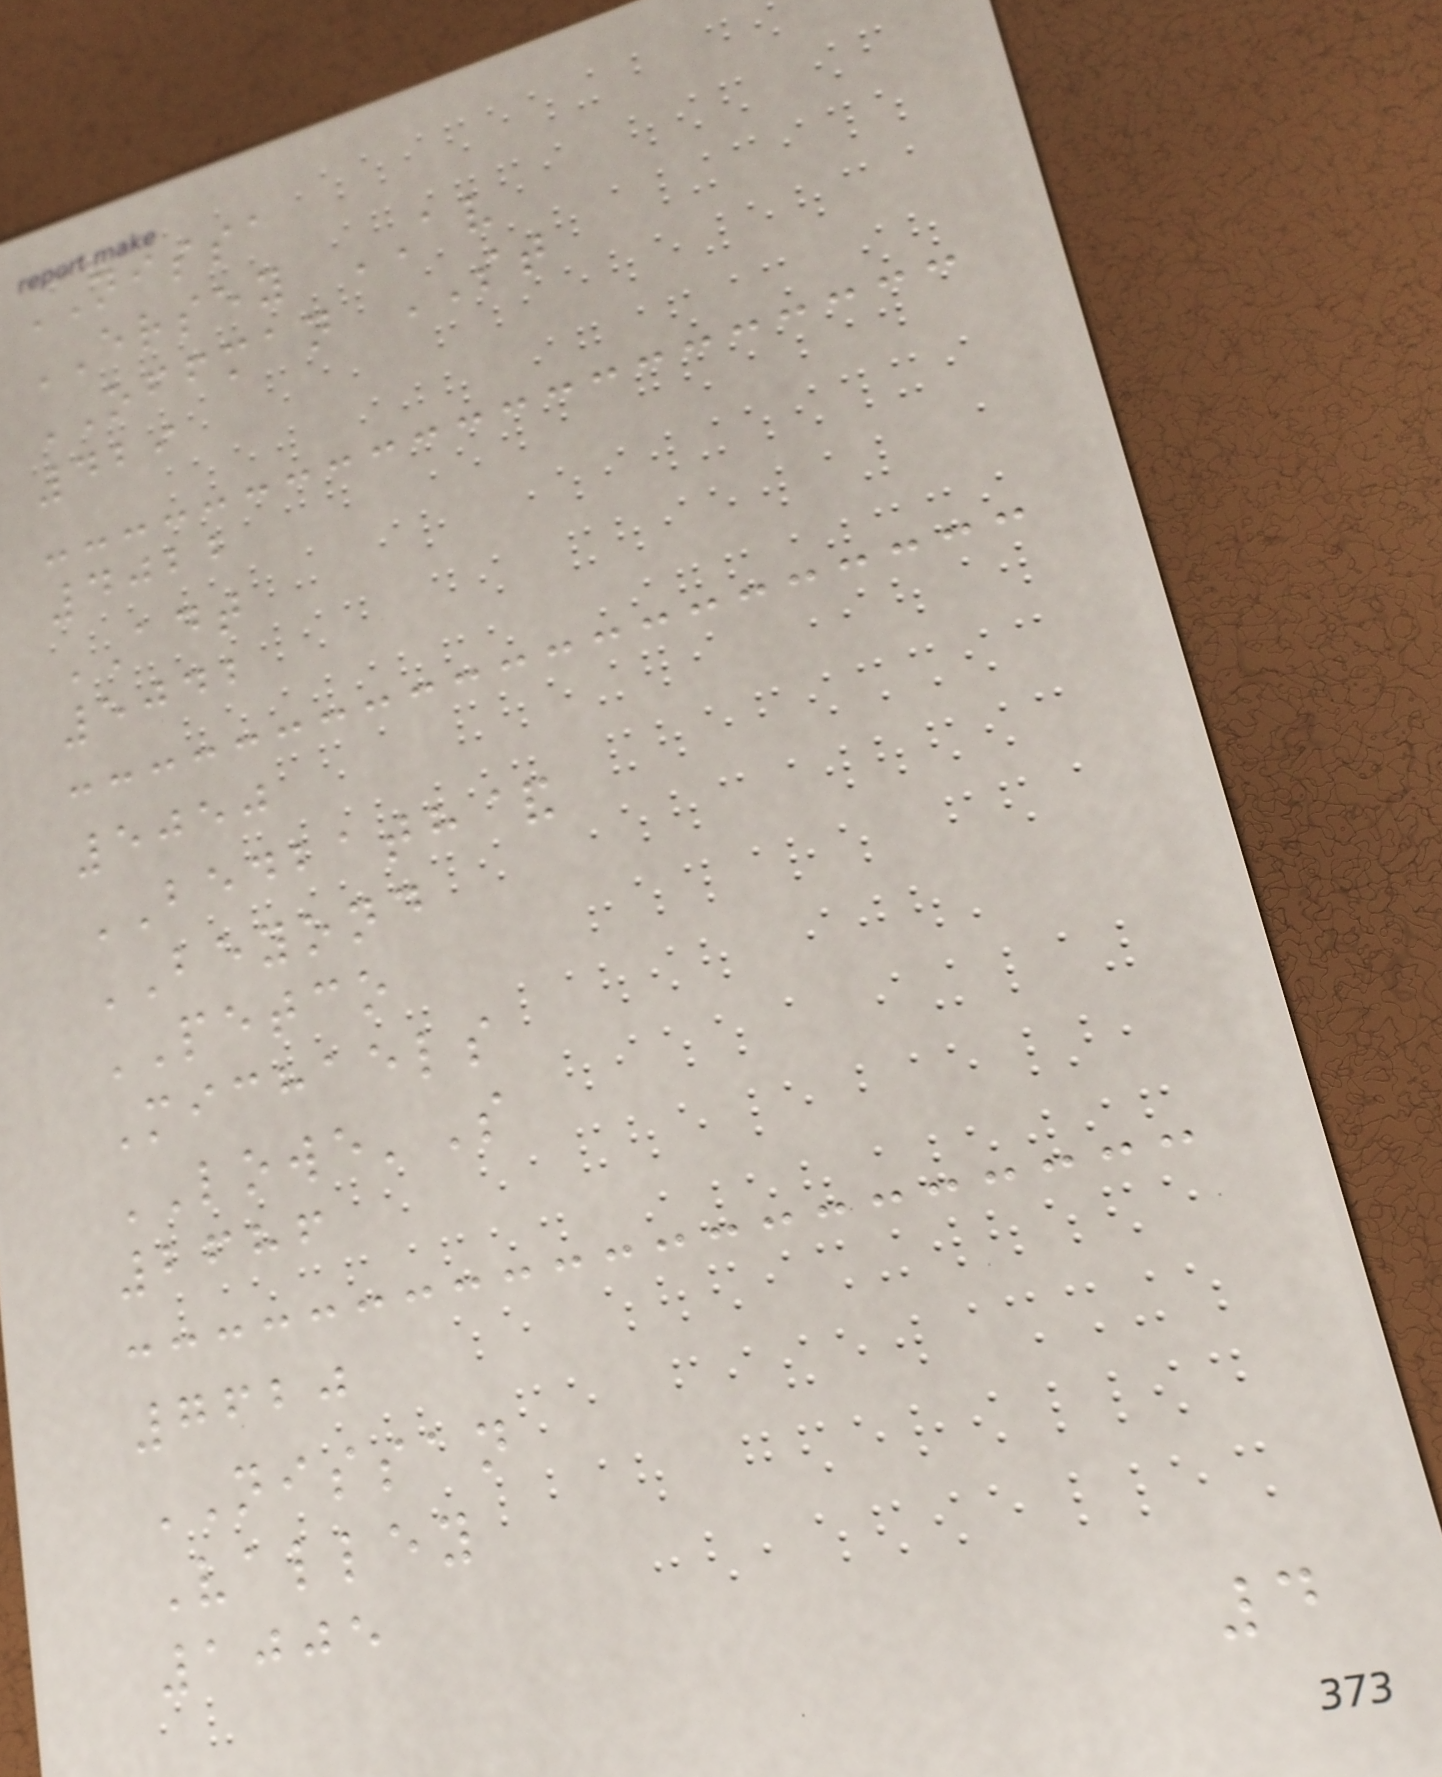NISSA
ERSEY AV
OFFMAN ST
429
4022
ADT
5042
5050
BEDBATH&
BEYOND
PETCO
Michaels
LOWE'S
2686
7620
NISSAN
Valley
1005
4
